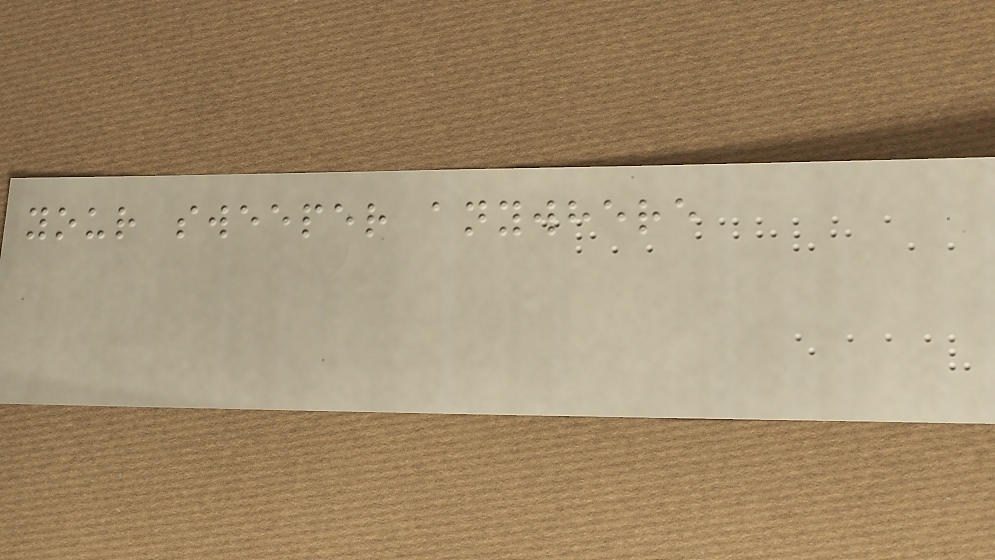your sweeper anywhere
